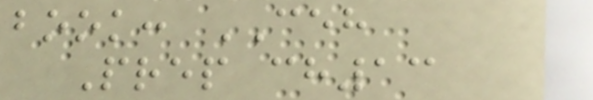book: CEH
Prep ch13
